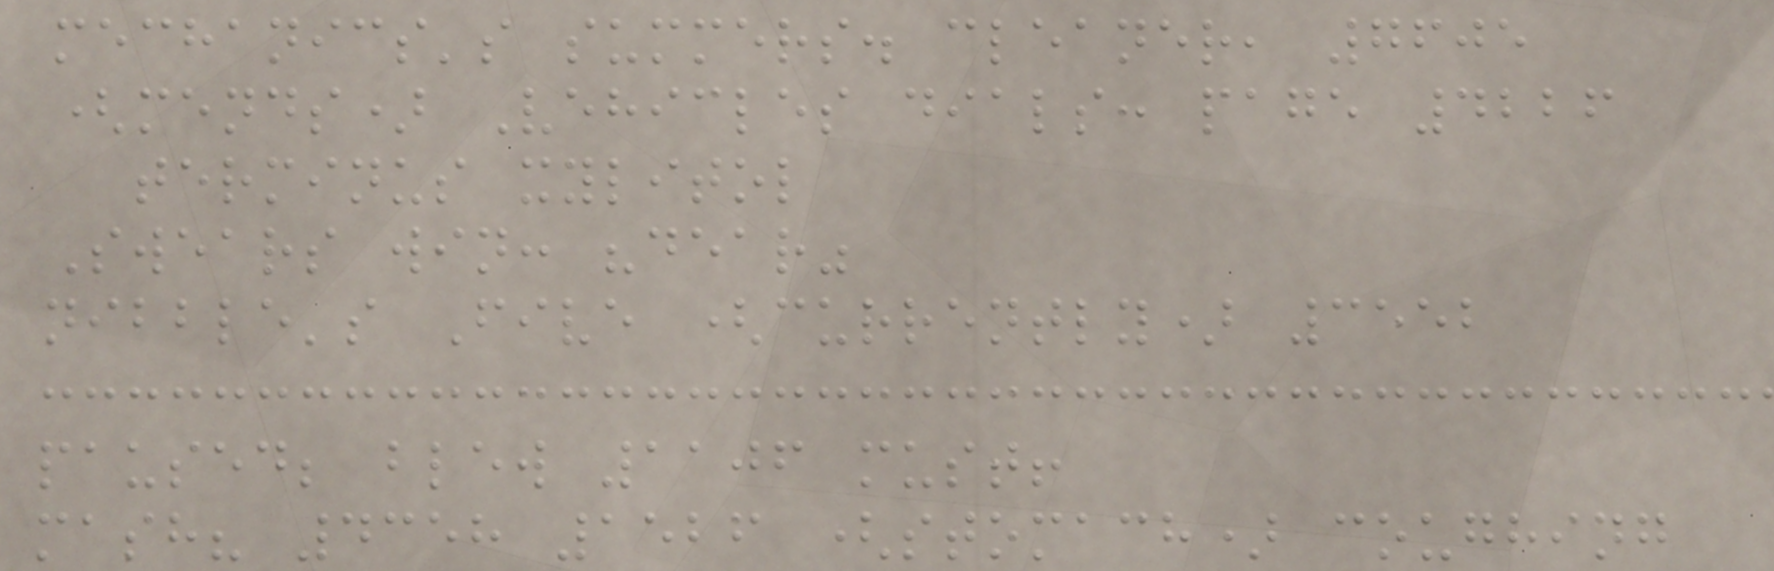mechanics's summers. cleaner, 7605
(mends) Vehicles dials: page 4226
terminus xylitol
Swears win: "dear"
nibble's Five (currently) 3552
paused; blew 1106 must!
mash? 4358 1526 (stomach) coughing
